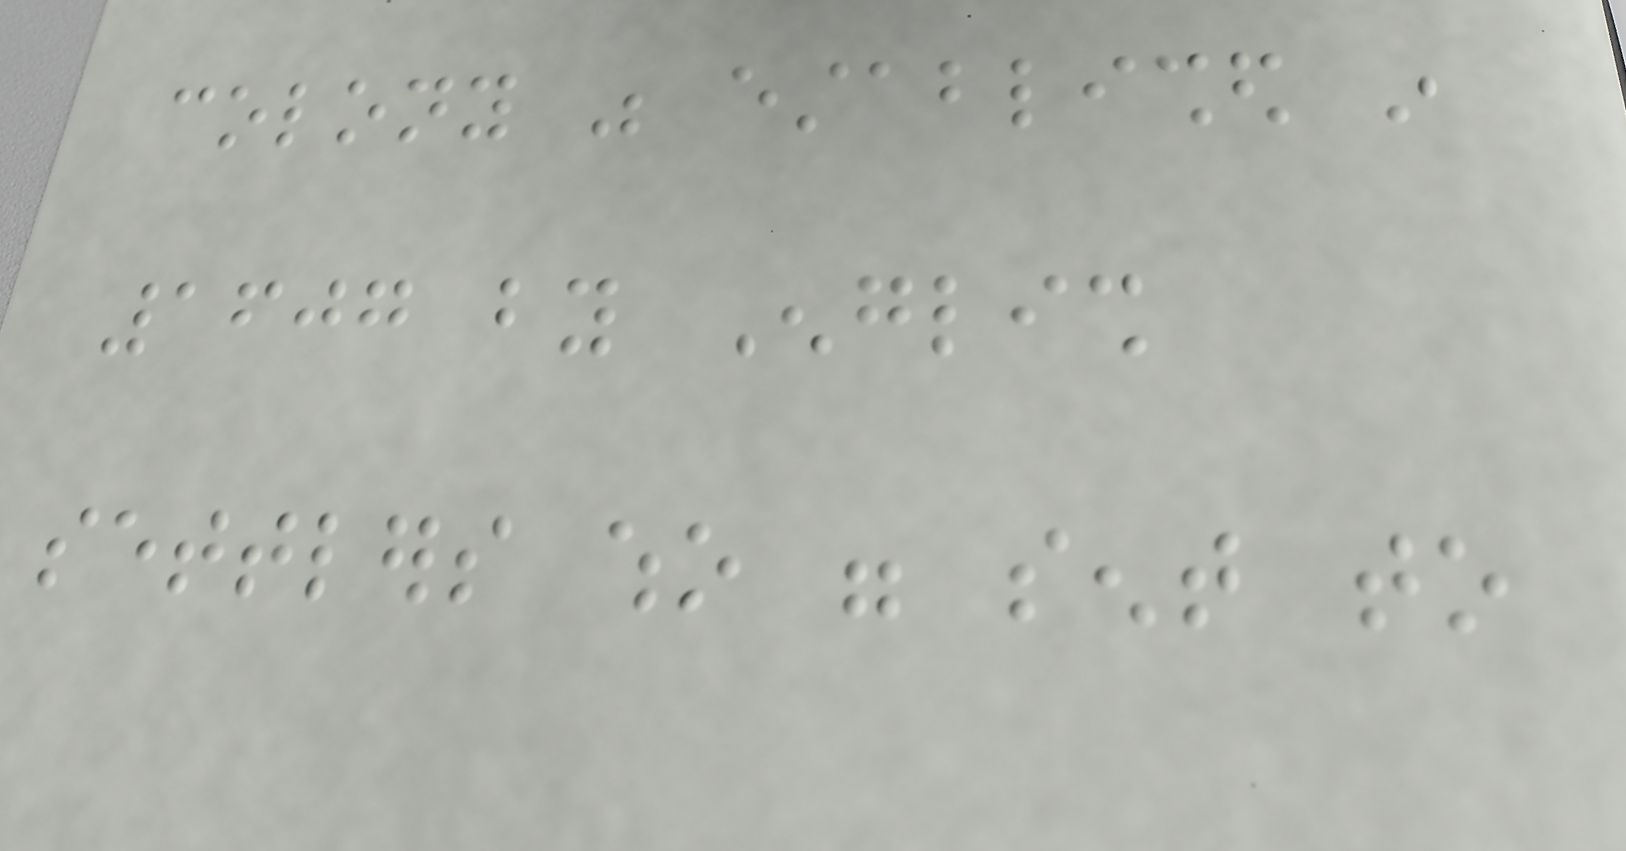colony was established in
1607 by English
settlers who were sent to
